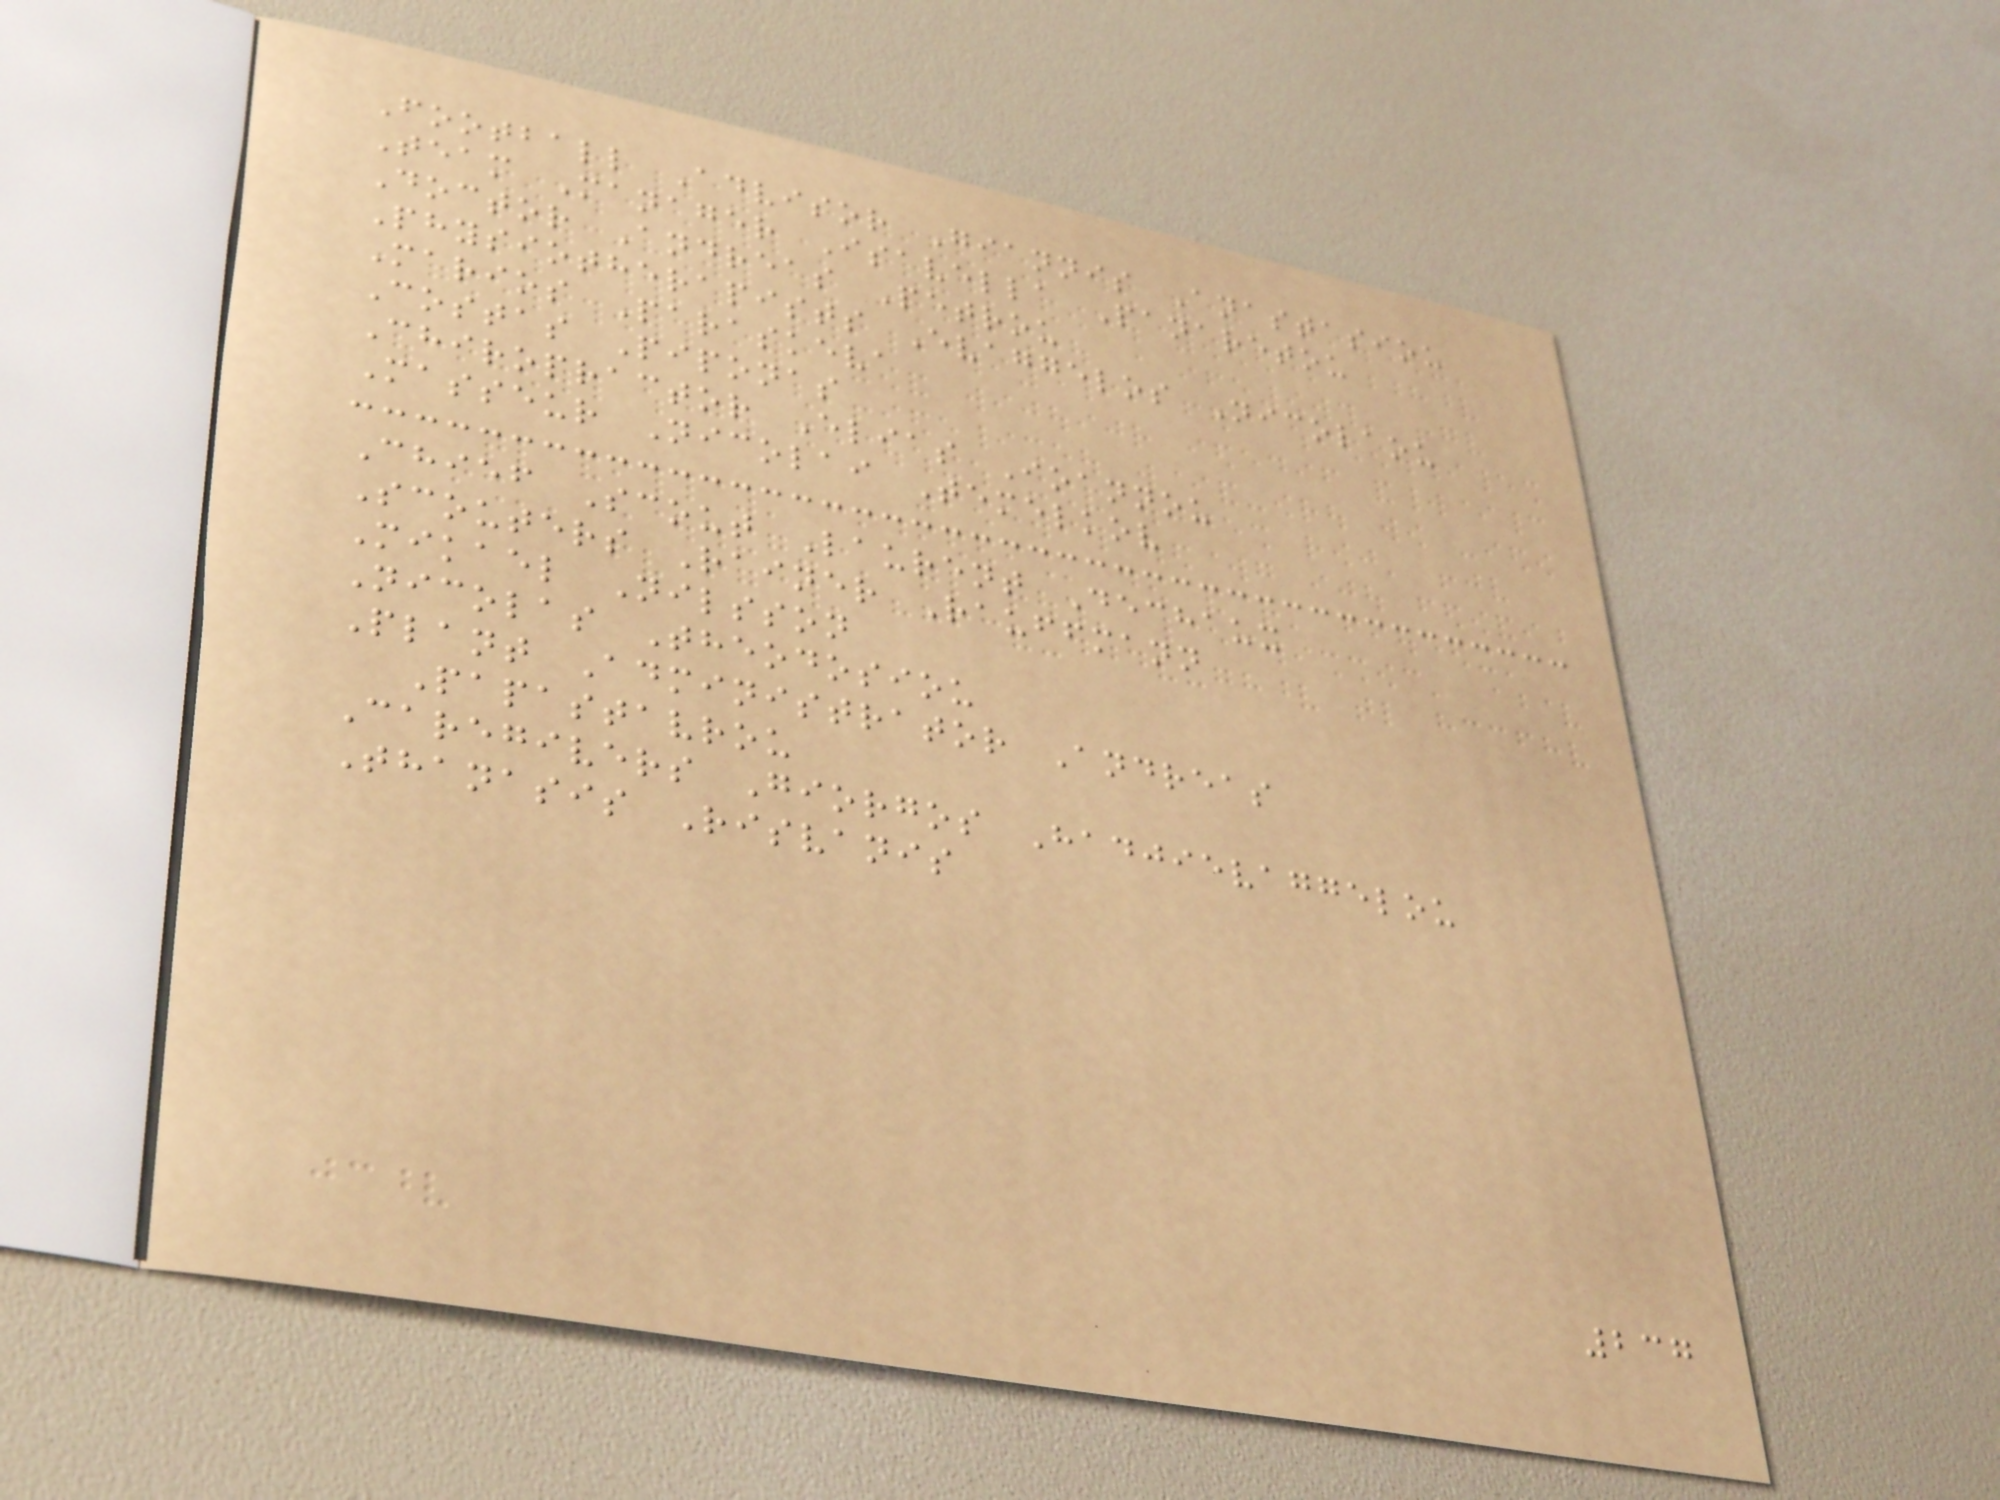Football Advisor Giannis Anastasiou
Team Manager Isavella Panaretou
Doctor Andreas Petrou
Physiotherapists Evaggelos Nicolaou
Marios Paraskeva
Costas Piponas
Chiropractor Elias Ioannou
Masseur Nicolai Temelkov
Chief Scout Laurent Dechaux
Scouters Rainer Rauffmann
Mikael Nilsson
Nicolas Theodosiou
Plant Administrator Andreas
Papastavrou
Caregivers Giorgos Hadjievaggelou
Thanasis Risvanis
237
